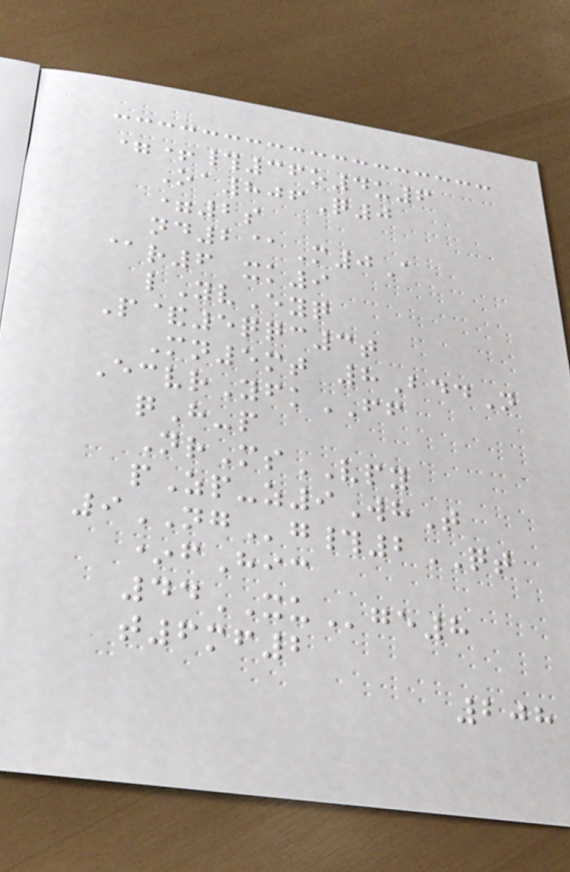=+#36o4u6
Oa806Q0
=2s
nd2@M0A
@r6 xk9
lYvEyq
P&5qqc3t
Mn5mt 8BddN
EcvrYfkFF
qH-p
NrMsVPY
pZp-z9WhT
9NGg#2QT
*fHic
44XUge8
t6mf2
208
